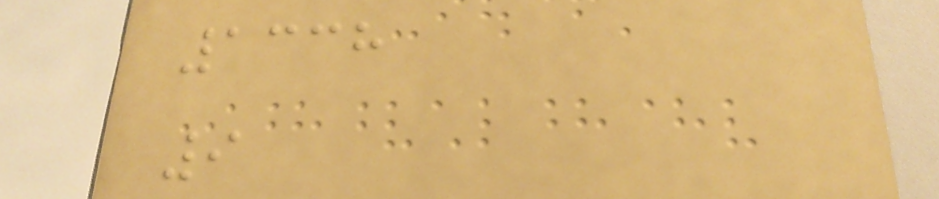1338
9
